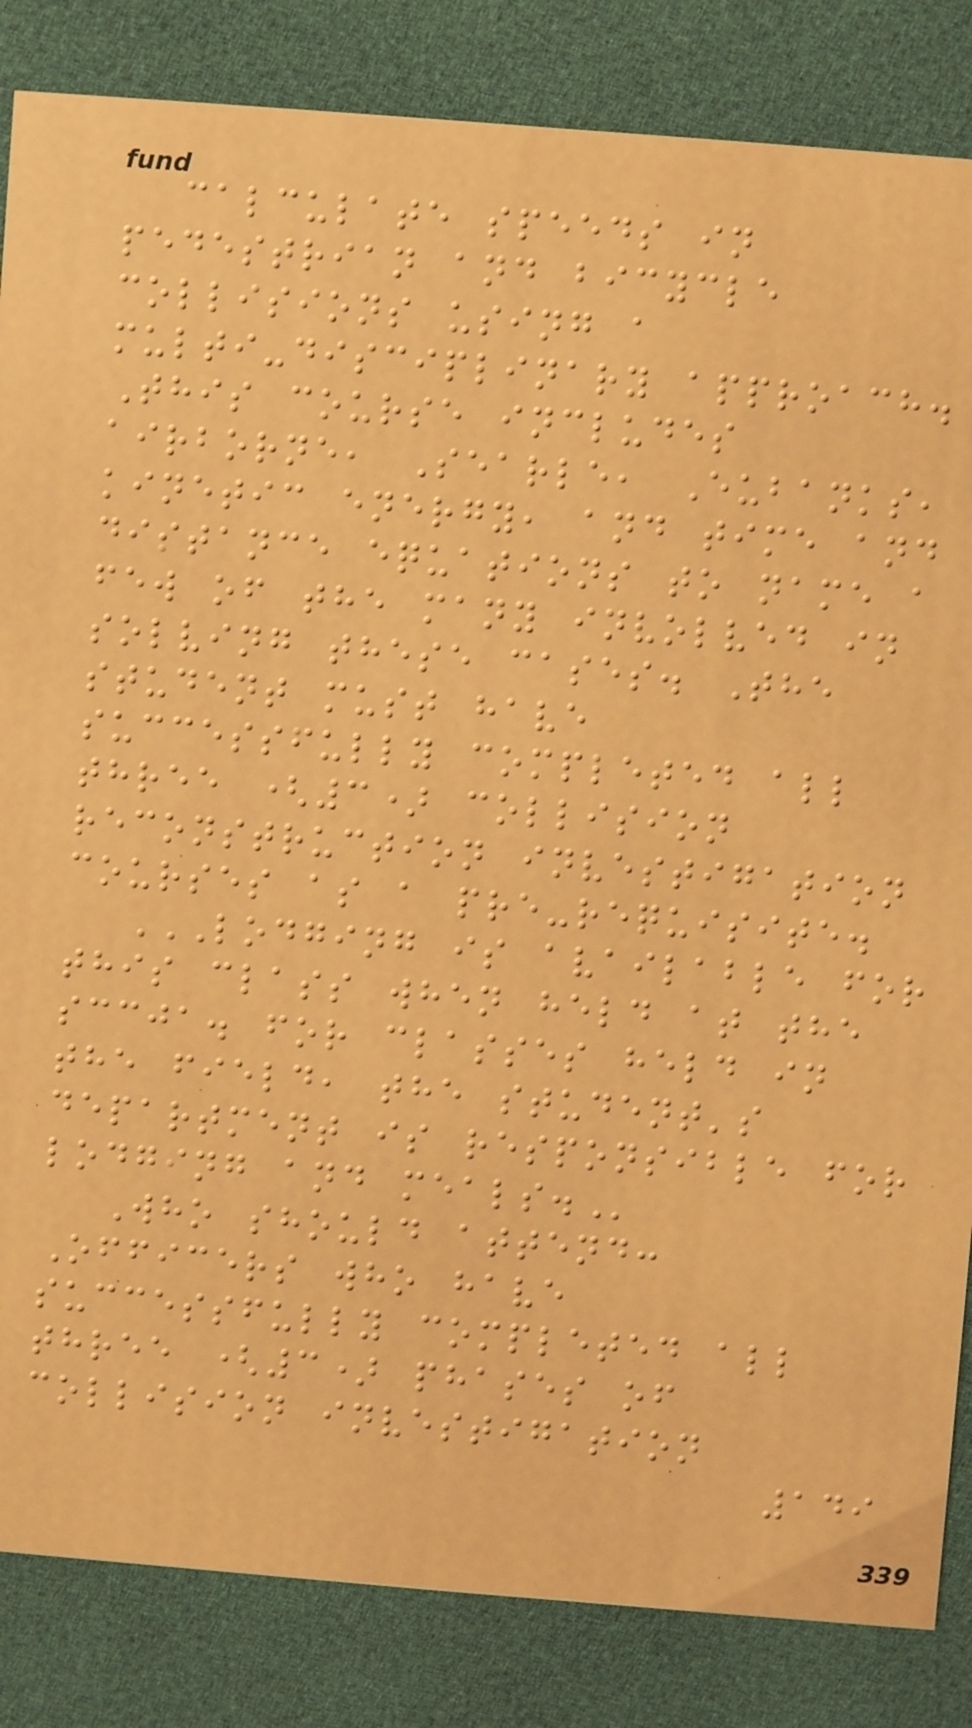calculate speeds in
pedestrian and bicycle
collisions using a
multi-disciplinary approach.
This course includes
airborne, Searle, Eubanks,
kinetic energy, and time and
distance equations to name a
few of the many involved in
solving these cases. The
student must have
successfully completed all
three (3) collision
reconstruction investigation
courses as a pre-requisite.
LODGING IS AVAILABLE FOR
THIS CLASS WHEN HELD AT THE
SCCJA. FOR CLASSES HELD IN
THE FIELD, THE STUDENT'S
DEPARTMENT IS RESPONSIBLE FOR
LODGING AND MEALS.
Who should attend:
Officers who have
successfully completed all
three (3) phases of
collision investigation
149
